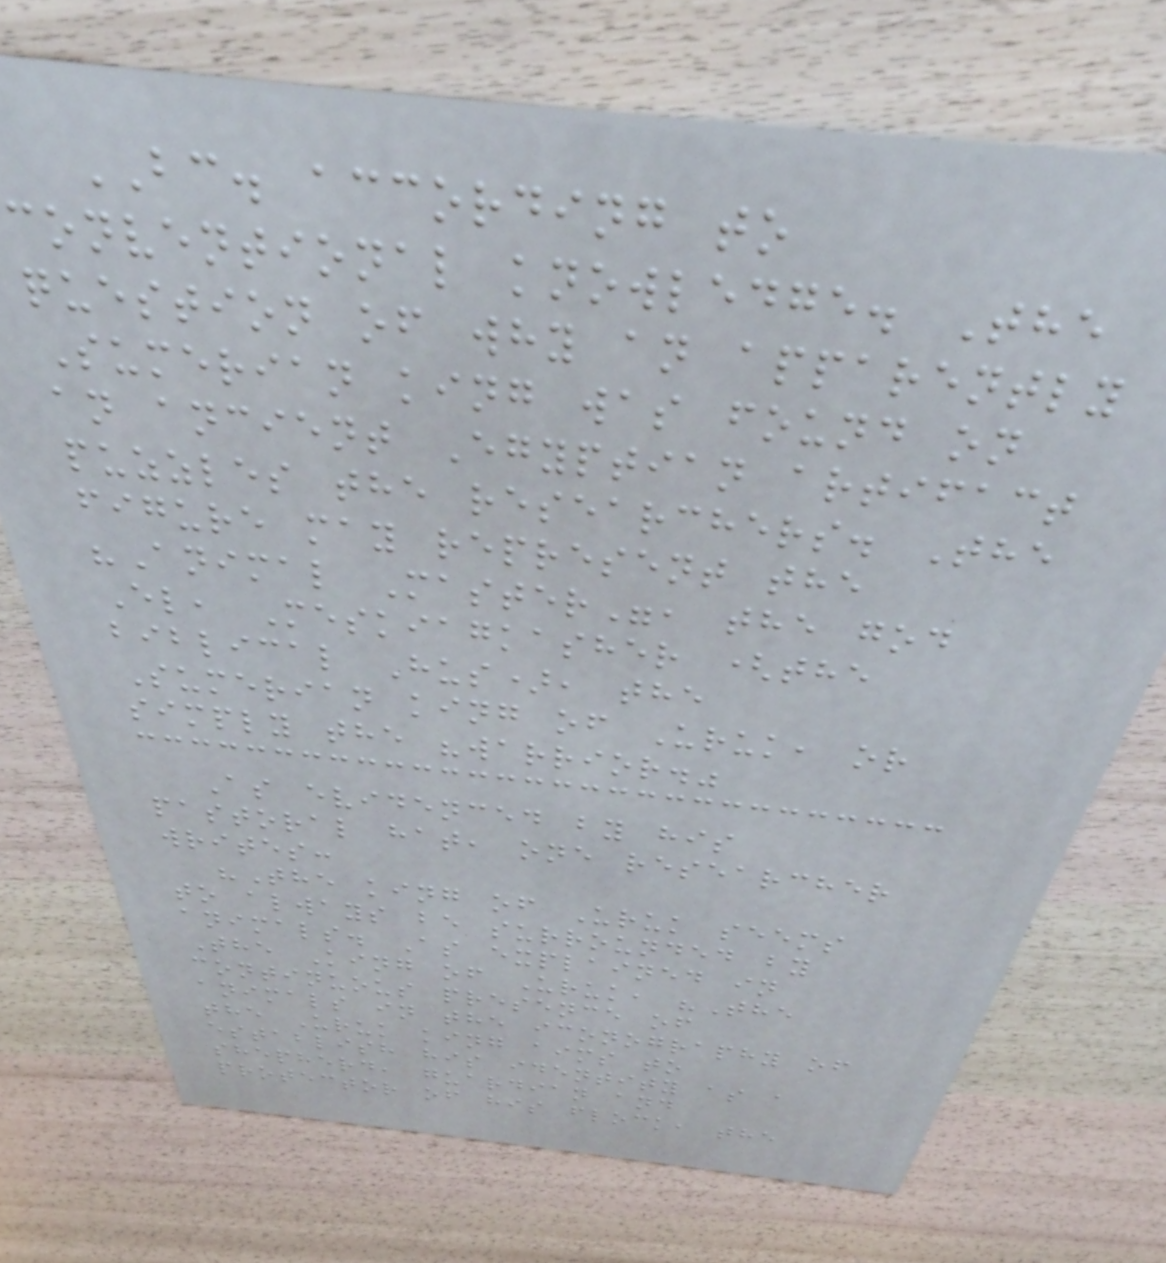BC. according to
conventional knowledge. The
question of why an apparently
Sumerian king was found on
an ancient Egyptian artifact
puzzles the researchers. The
figure may represent the
"Animal Master", the god
El, Meskiagkasher (the
biblical Hus), the
Sumerian king of Uruk, or
simply the "warrior."
As evidenced by his
pastoral hat, one researcher
writes:
"The king of Uruk seems
to always be surrounded by
animals. As explained in
The King of Uruk, "The
continuous presence of
animals in the iconography of
the Uruk king aims to
establish his identity as a
shepherd, guardian and
protector of his flock, the
